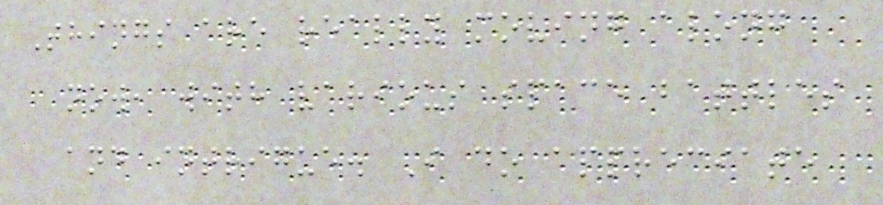Things are really moving along
now, with various space battles
and intrigue. I do appreciate
